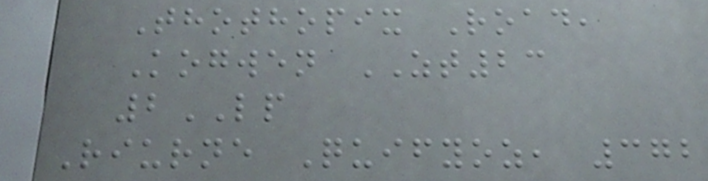Thothopix Road,
Kogwen ZT23
2LP
Riurne Quifyoz, 372
